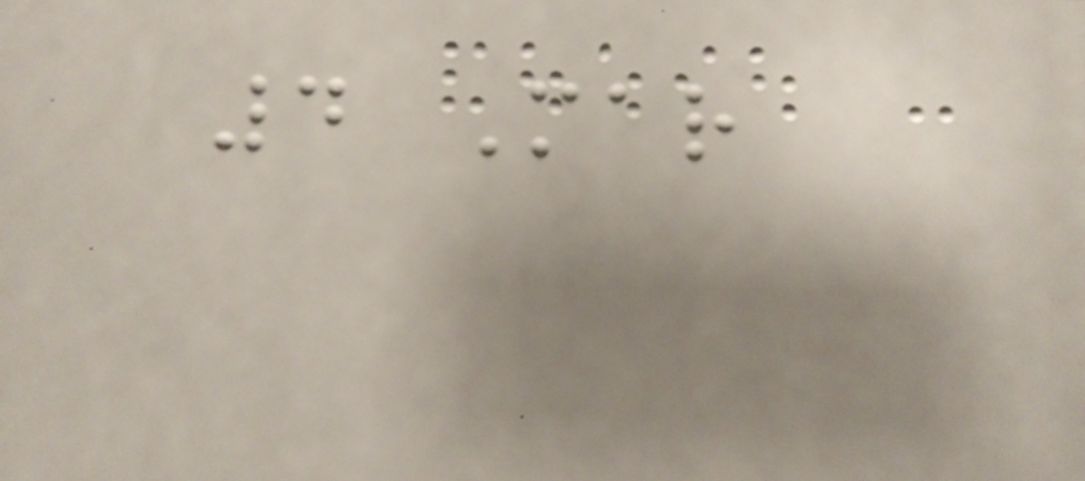4 Mar
